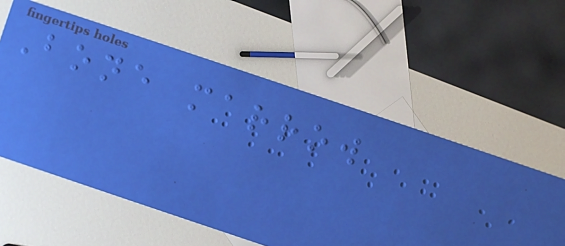Bone marrow
